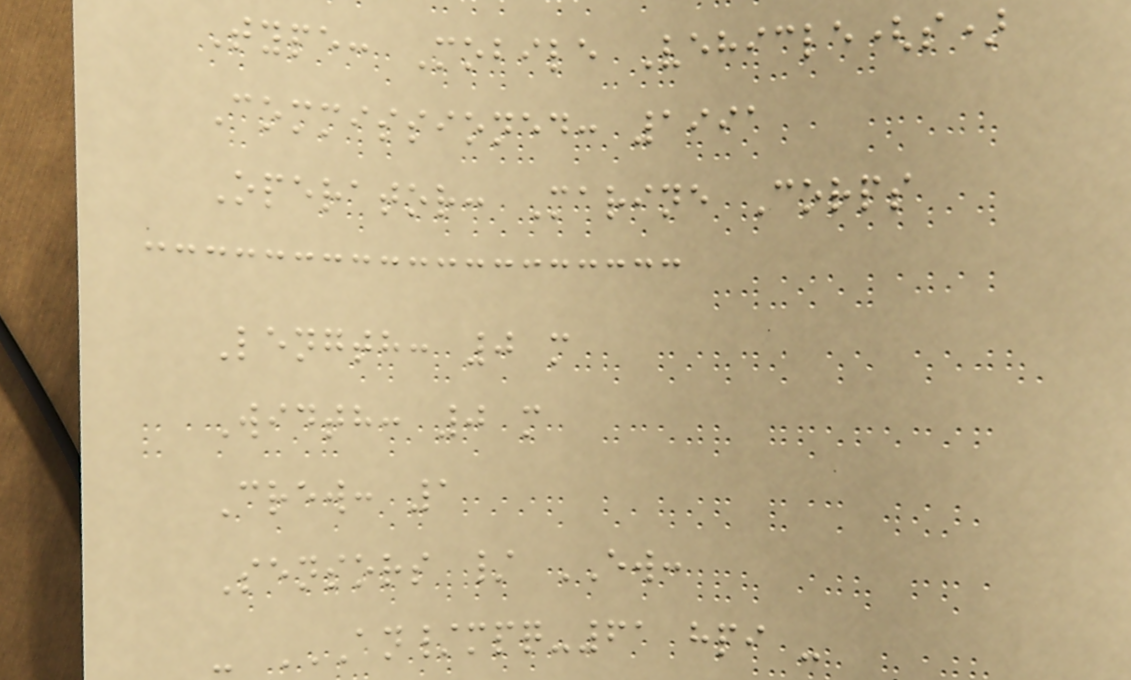Type: Mobile Vehicle(s)
Commissioned: 1991
Operator: Marine Corps
Length: 0 m
Width: 0 m
Crew: 1
Sensors / EW:
- AN/MPQ-61 HPI -
